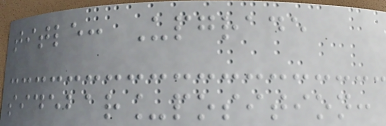title: Upgrade
sidebar_position:
